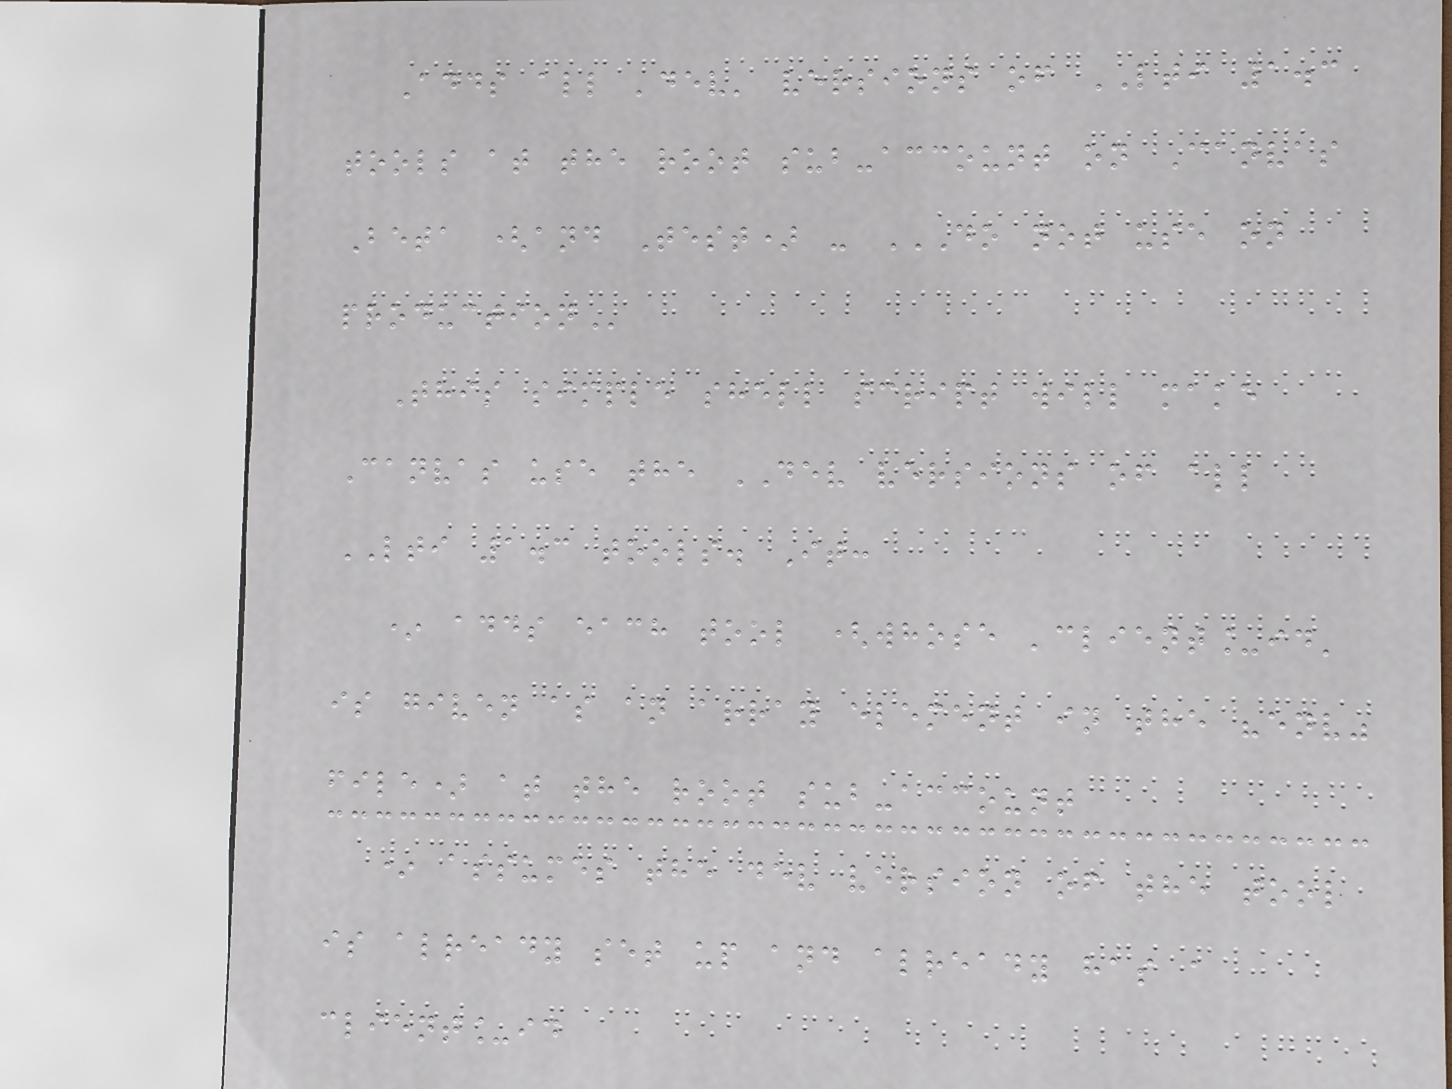Adds all 'dev' versions of LTI 1.3
tools at the root sub-account on Canvas
Beta (and Test) - DO NOT USE ON
PRODUCTION
This simple shell script will make
Canvas use the DEV versions of all
LTI 1.3 tools. It:
* adds each tool (whose 'client_id'
is given as an array element in the "env"
file) at the root sub-account
* assumes the dev version of the tool
is already set up and already has a
client_id
